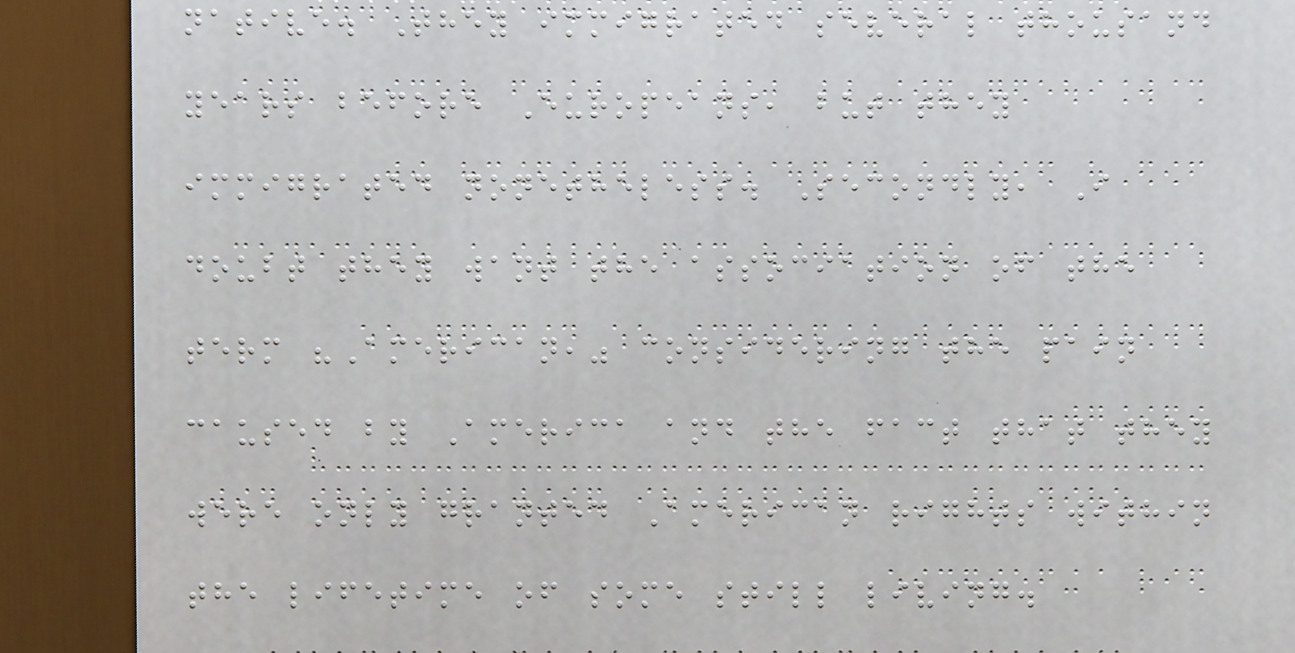native. They immigrated several thousand
years before Europeans, but they
immigrated nonetheless. Secondly, I
doubt they want the association of the
term "American," considering the pain
caused by America and the fact that they
were only granted American rights within
the lifetime of some still living.
